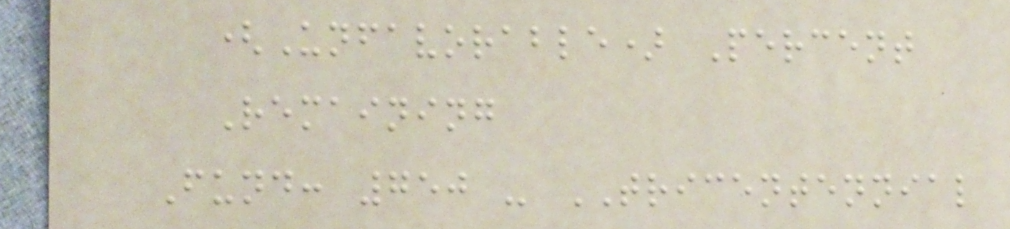(Unfavorable) Percent
Remaining
Fund: 750 - TRICENTENNIAL
